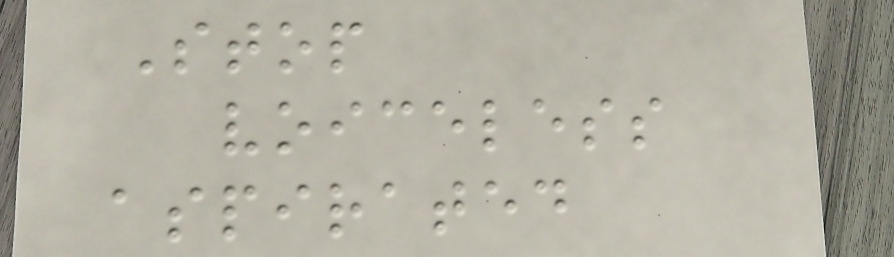Stop
voiceless
aspirated
